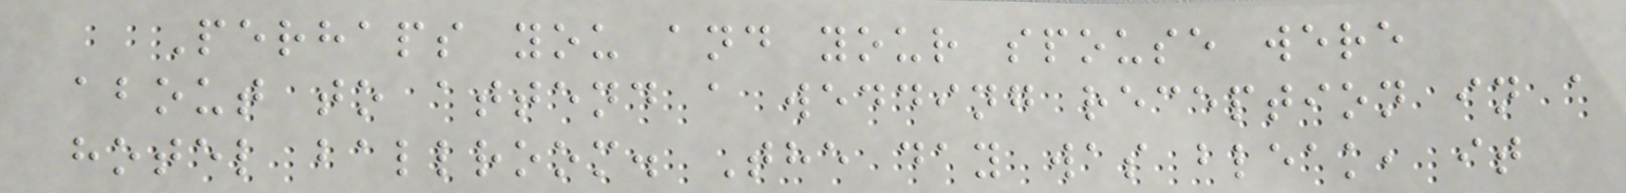Perhaps you and your spouse were
about to attend a wedding reception in a
hotel ballroom. The day was bleak, it
